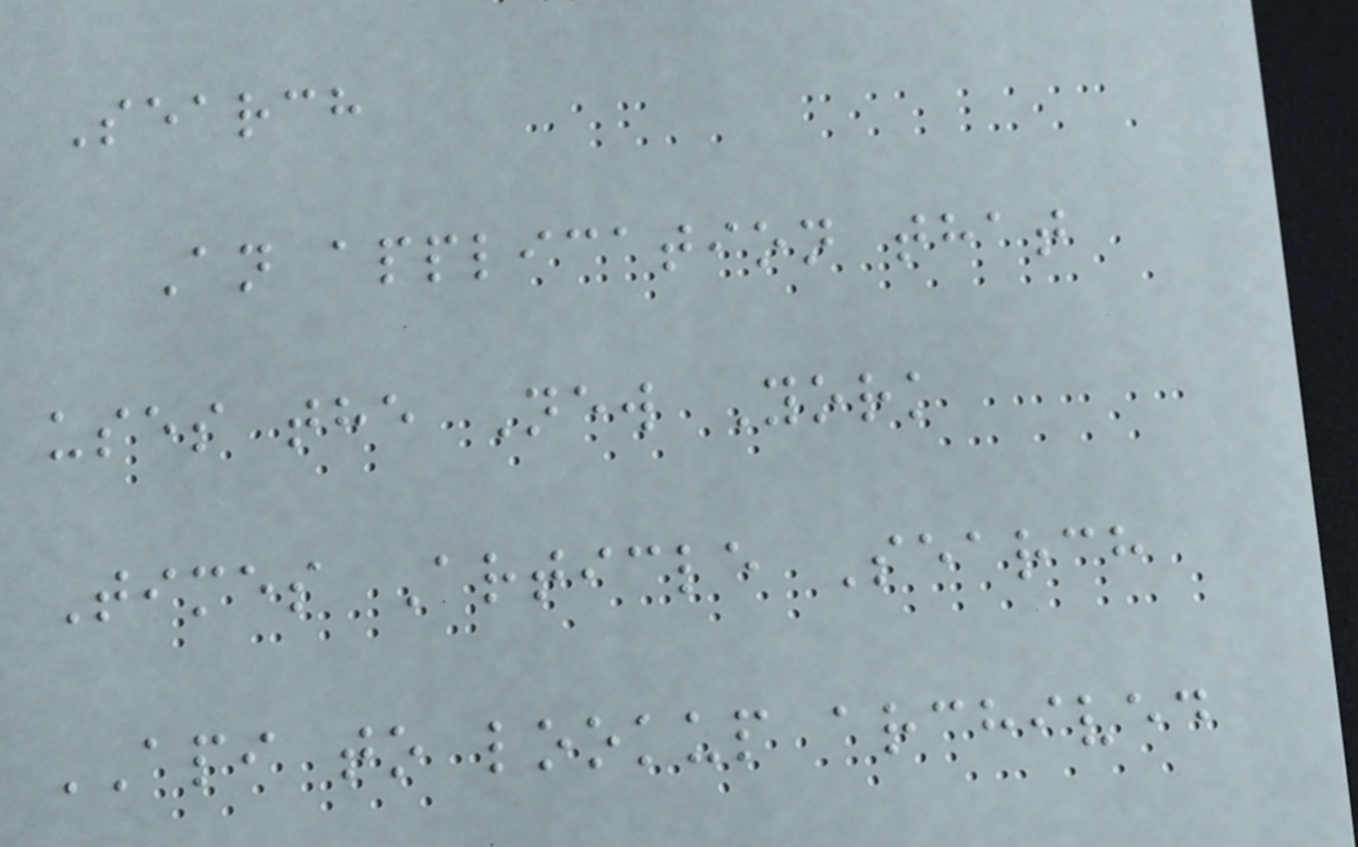Search
An application that
uses the New York
Times Article Search
API to lookup archived
